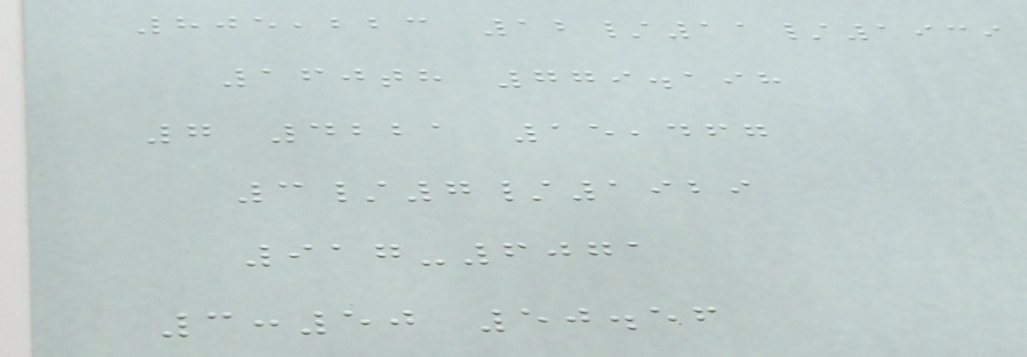805,223 12/11/1939
160th 779.198
7 4221 15,467
3/7/1929
917-6071
3:50 50.56
